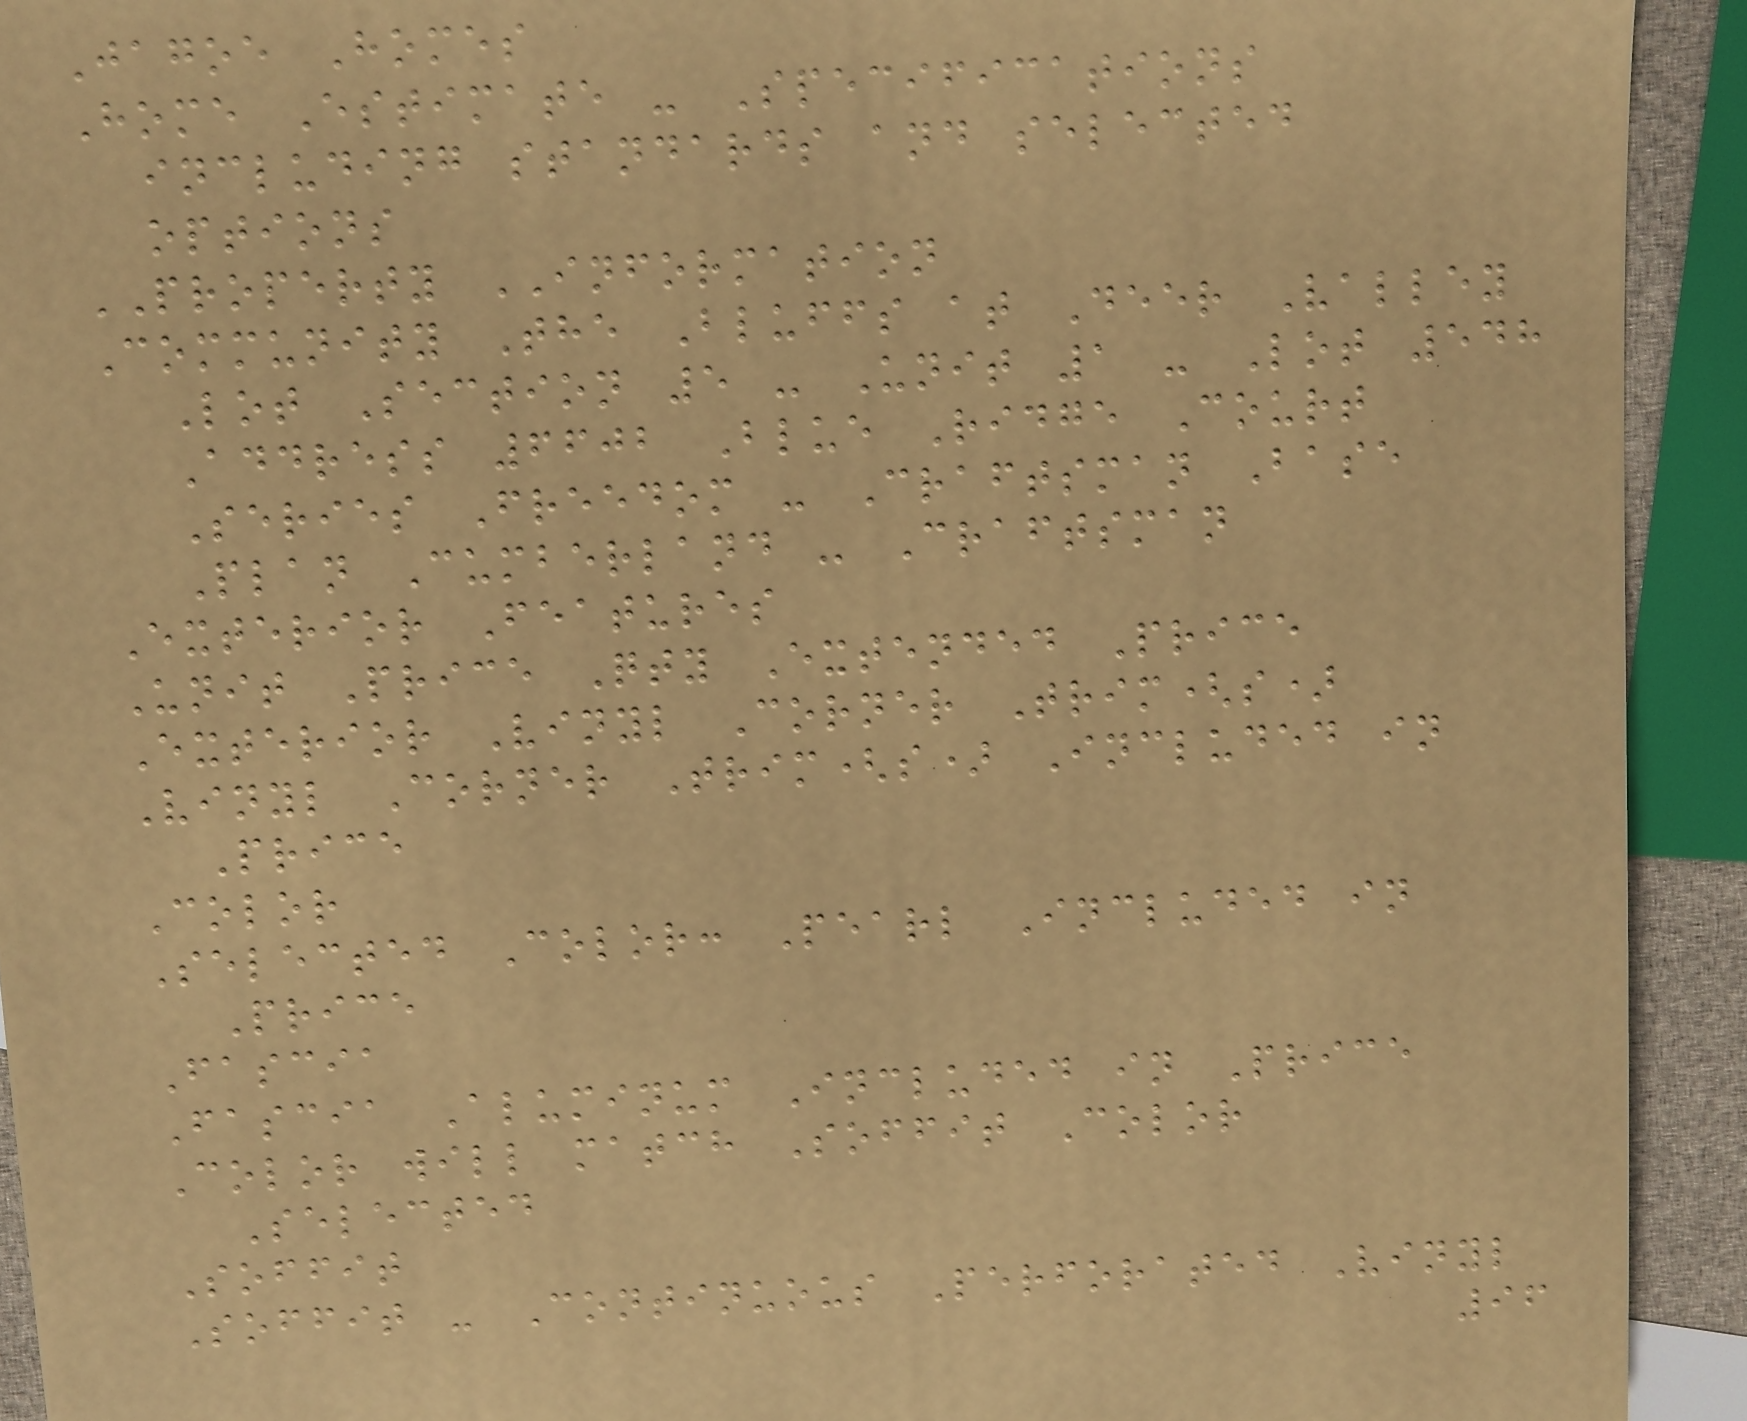Jagoe Homes
Home Estimate - Specifications
including standards and selected
options
PROPERTY INFORMATION
Community The Bluffs at Deer Valley
Lot Section 5 - Unit 1 - Lot 548
Address 6602 Blue Ridge Court
Series Freedom - Craftsman Base
Plan Cumberland - Craftsman
Exterior Features
Unit Price Qty Extended Price
Exterior Vinyl Corner Trim(s)
Vinyl Corner Trim(s) Included in
Price
Color
Selected Color: Pearl Included in
Price
Fascia
Fascia Aluminum Included in Price
Color will match Soffit Color
Selected
Soffit
Soffit - Continuous Perforated Vinyl
96
